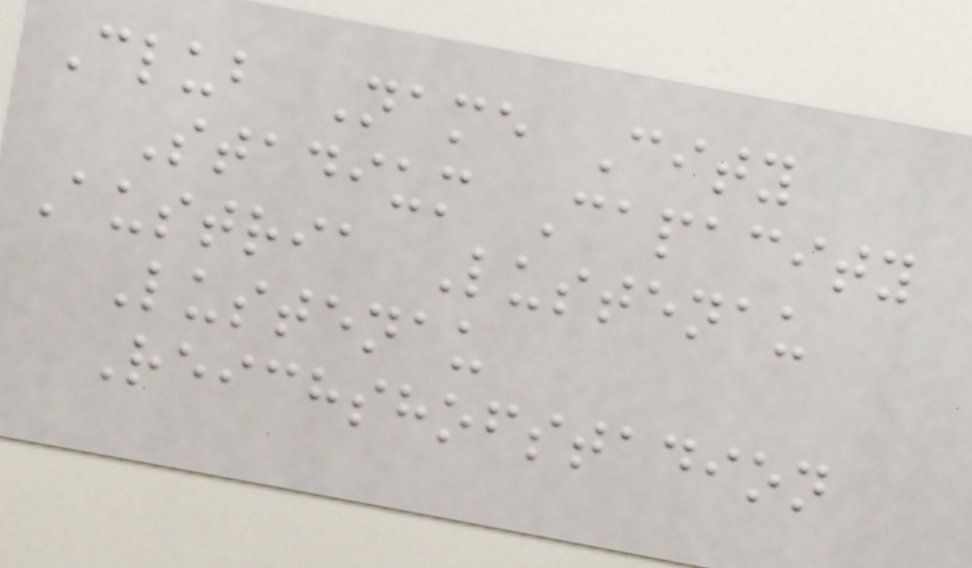Club Name City
Stadium Capacity
Austria Lustenau
Lustenau
Reichshofstadion
